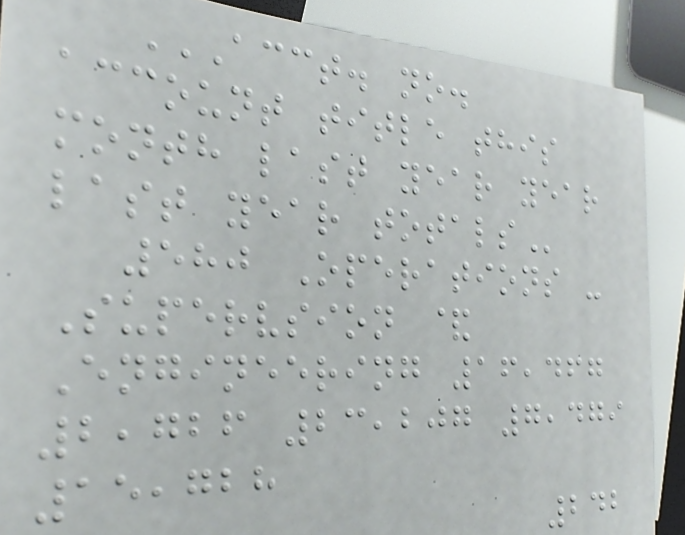ACCT. NO.
ACCOUNT TITLE THIS
MONTH LAST YEAR YEAR
LAST YEAR TOTALS
580 Operations -
Supervsion &
Engineering 16,467
2,726 23,207 7,479
15,728
242
